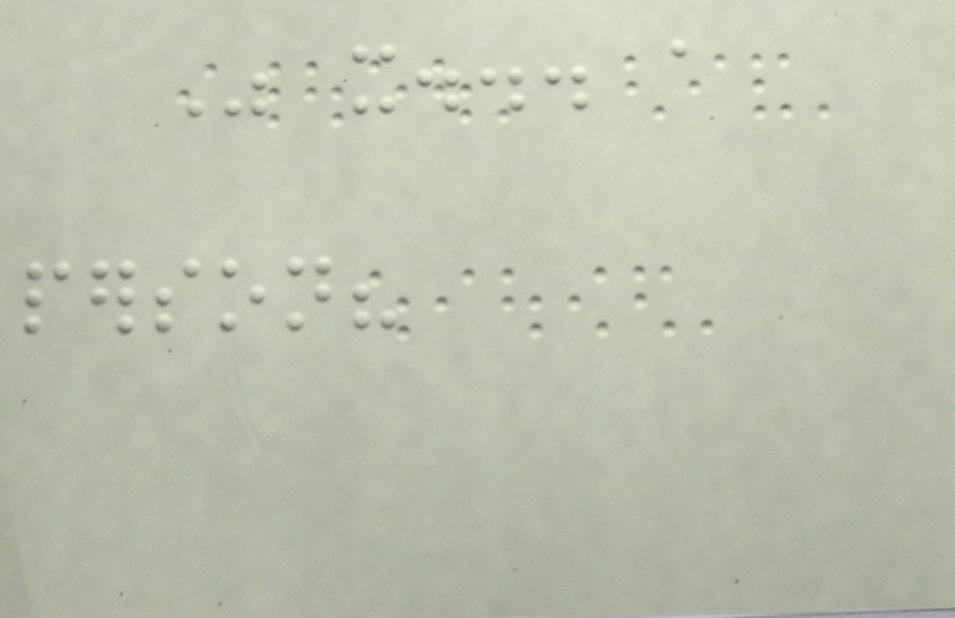Was it... a
person?
